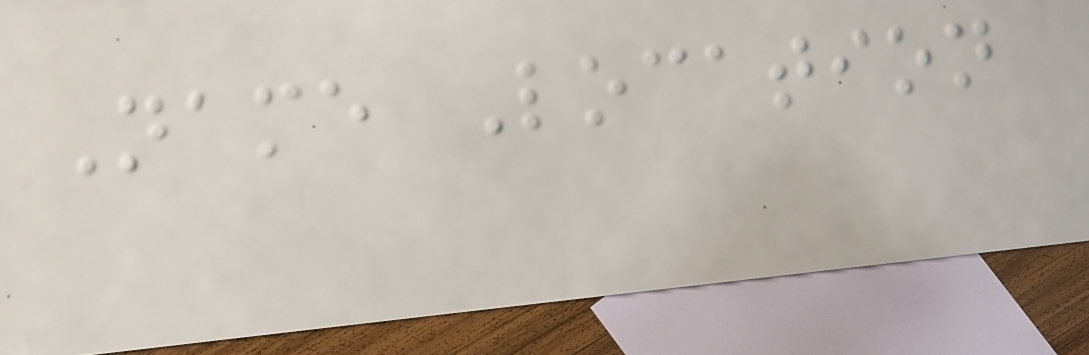Name Location
